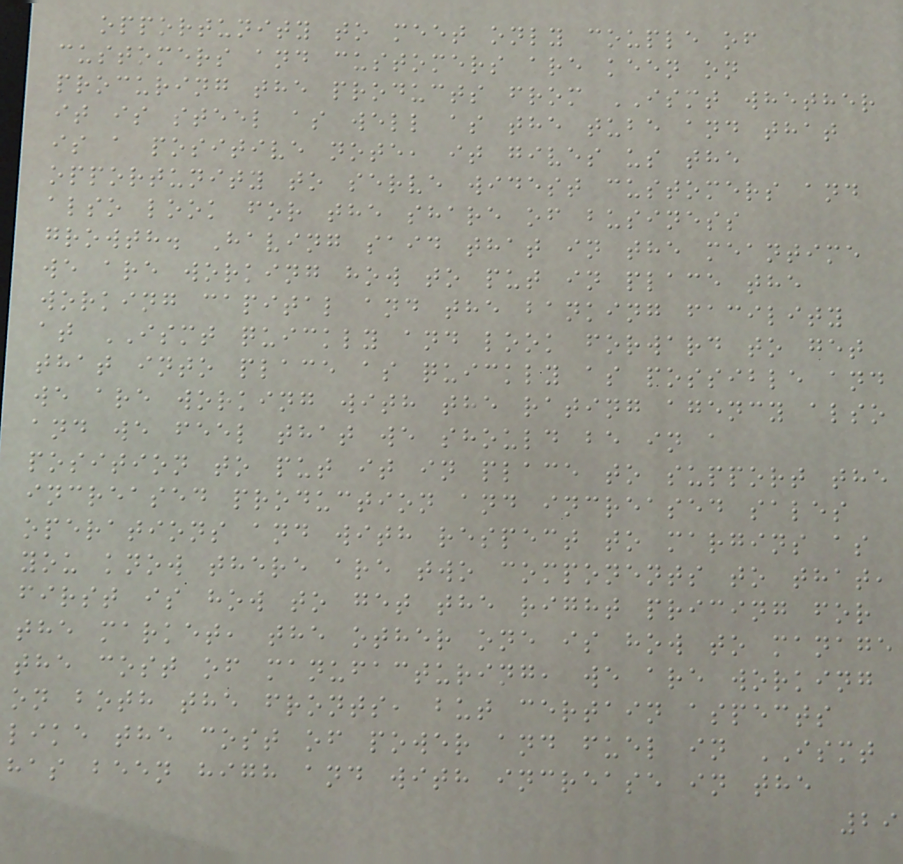opportunity to meet only couple of
customers and customers are keen on
procuring the products from ISMT whether
it is steel as well as the tube and that
is a positive note, it gives us the
opportunity to serve widest customers and
also look for the share of business
growth. Having said that in the meantime
we are working how to put in place the
working capital and the banking facility
at ISMT quickly and look forward to get
that into place as quickly as possible and
we are working with the rating agency also
and we feel that we should be in a
position to put it in place to support the
increased production and increased sales
operations and with respect to margins as
you know there are two components to that,
first is how to get the right pricing for
the market, the other one is how to manage
the cost of manufacturing, we are working
on both the fronts, but certain aspects
like the cost of power and fuel in ISMT
has been high and with increase in the
29
